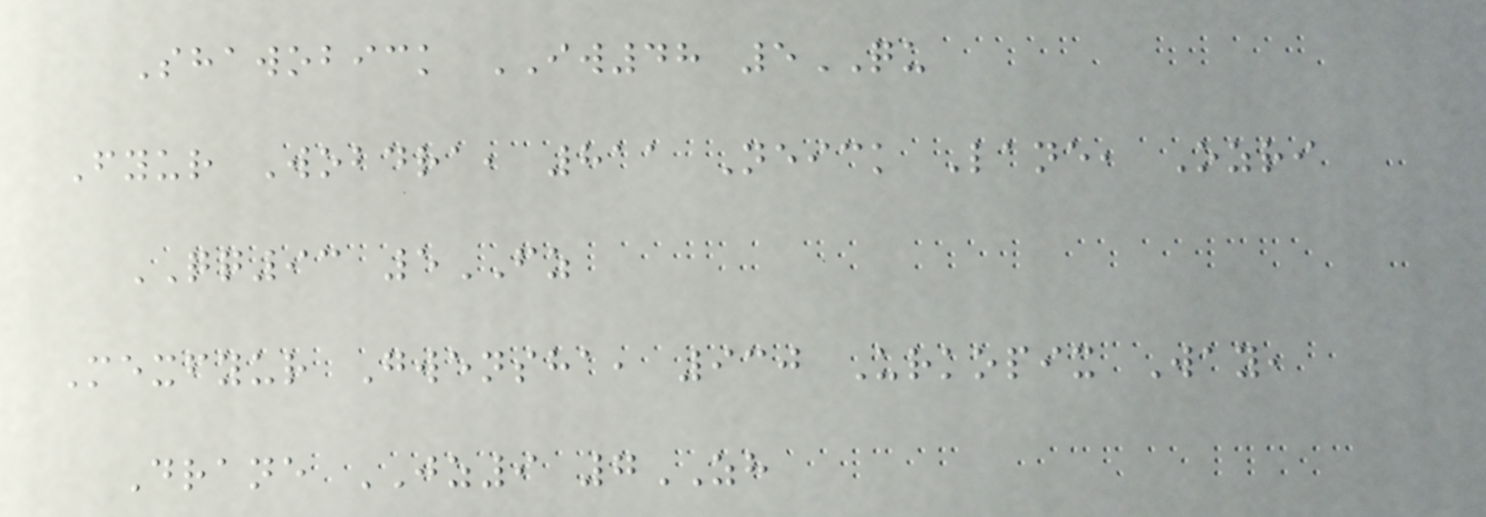Shawobick IW48 5QU
Fyur Wobdra, 811 Neick Lane, Ozri
QQ93 5FZ
Mexfyur Gwensha, 930 Urkopix Way,
Drane JZ9 7ZH
